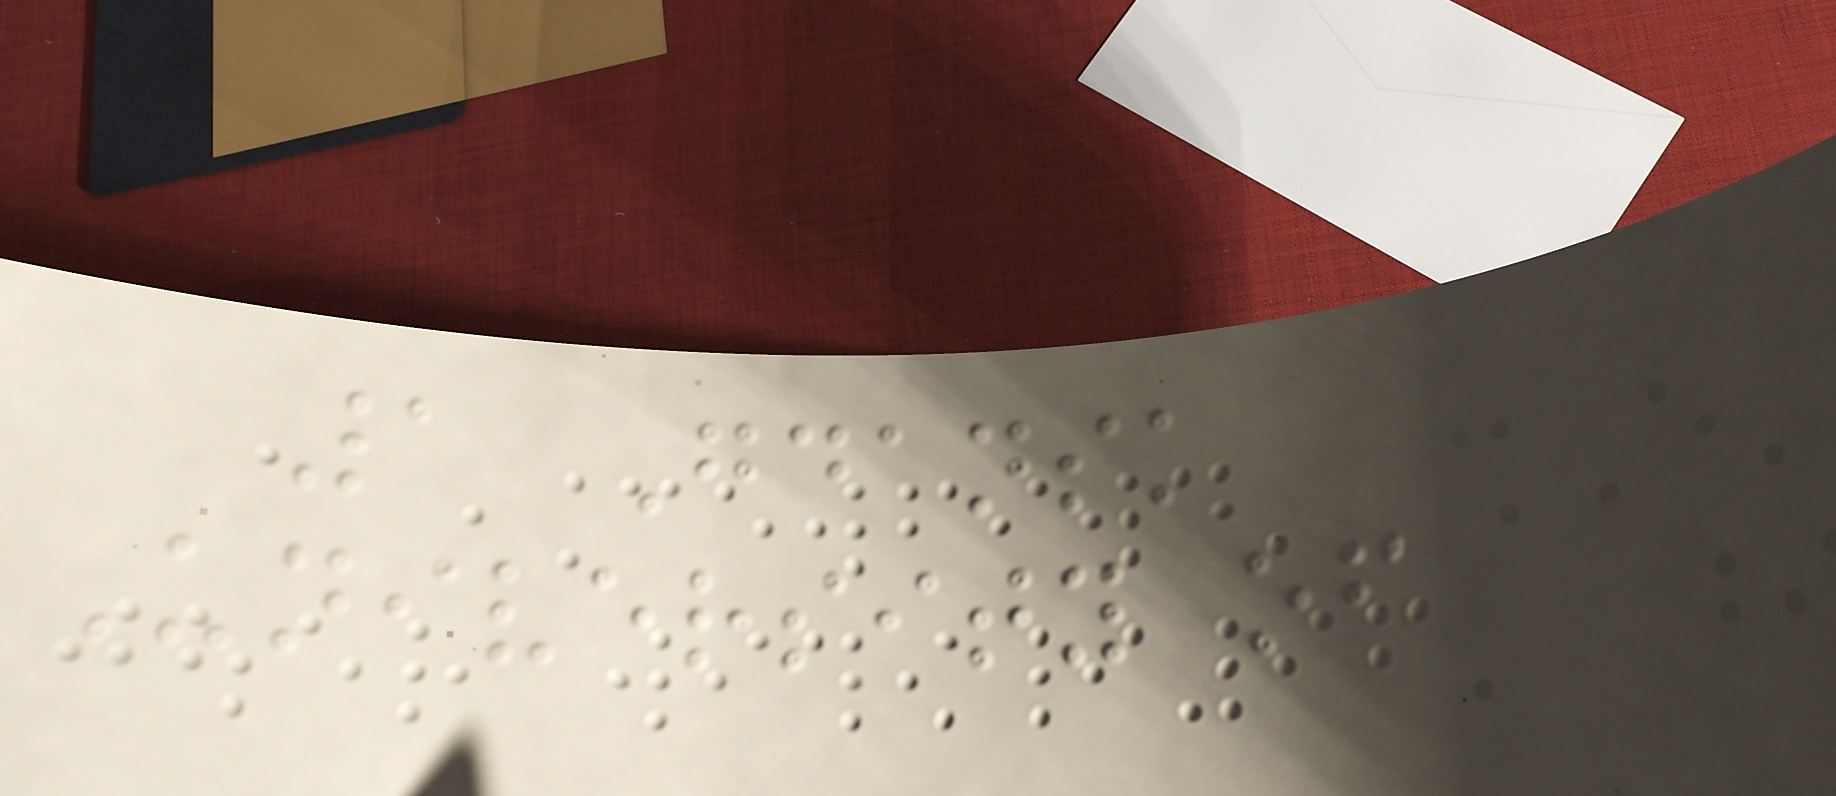1 Gdansk
University of
